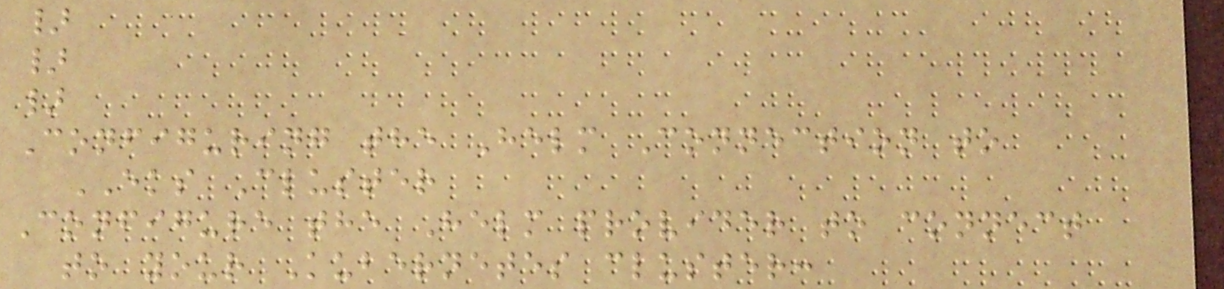}
}
}
Configuring the Helm Connection to
EKS Cluster
Configure the Helm provider to connect
to your Kubernetes cluster:
